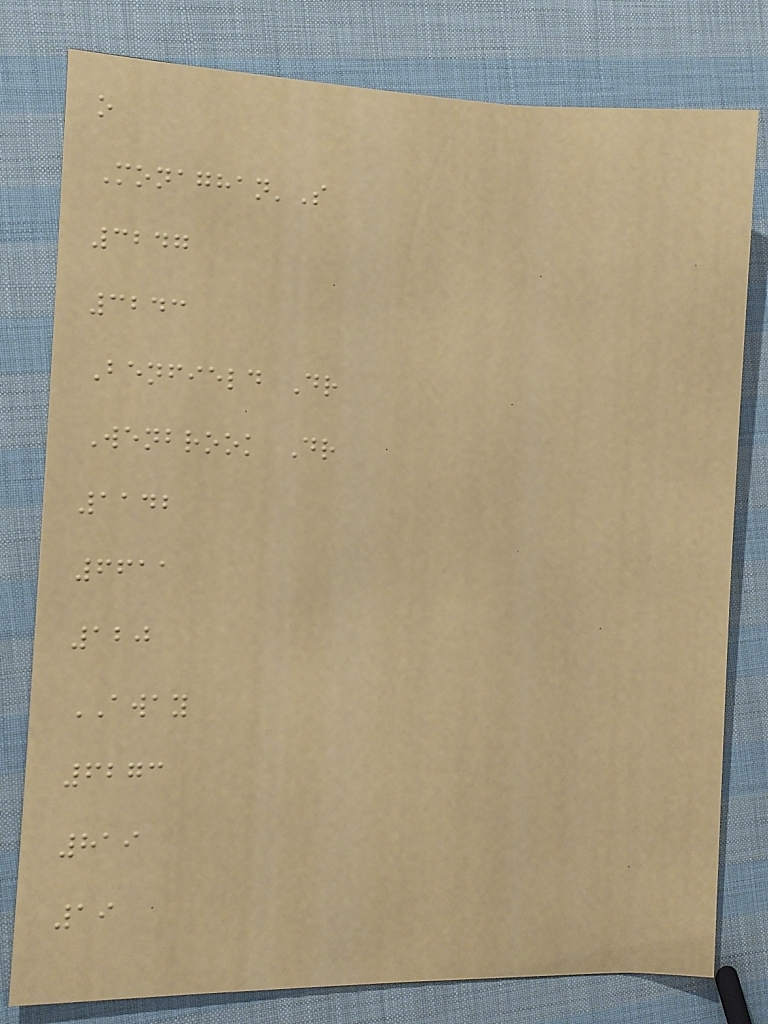o
Monaghan'S
3247
3243
Benfield Dr
Wenbrook Dr
1142
6611
120
AWAY
6273
819
19
